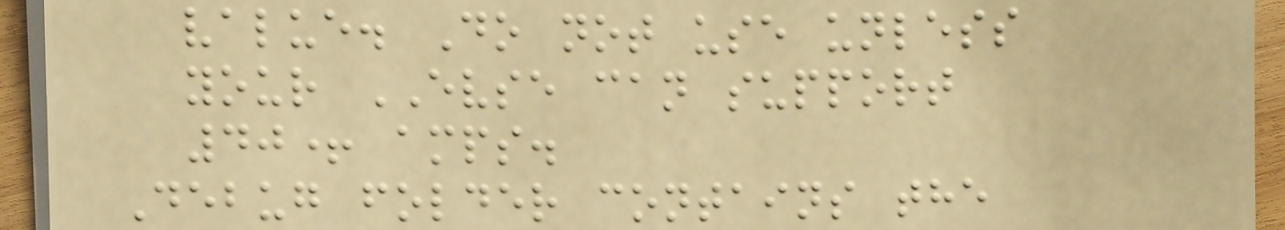value. Do not use unless
your EVSE can support
40+ amps.
Debug folder contains the
